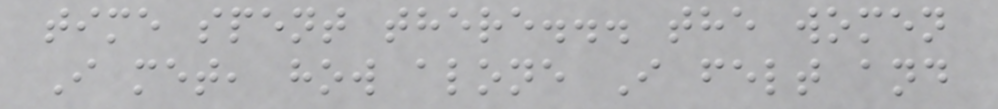time spent there... the women
I met, how alone I felt and
